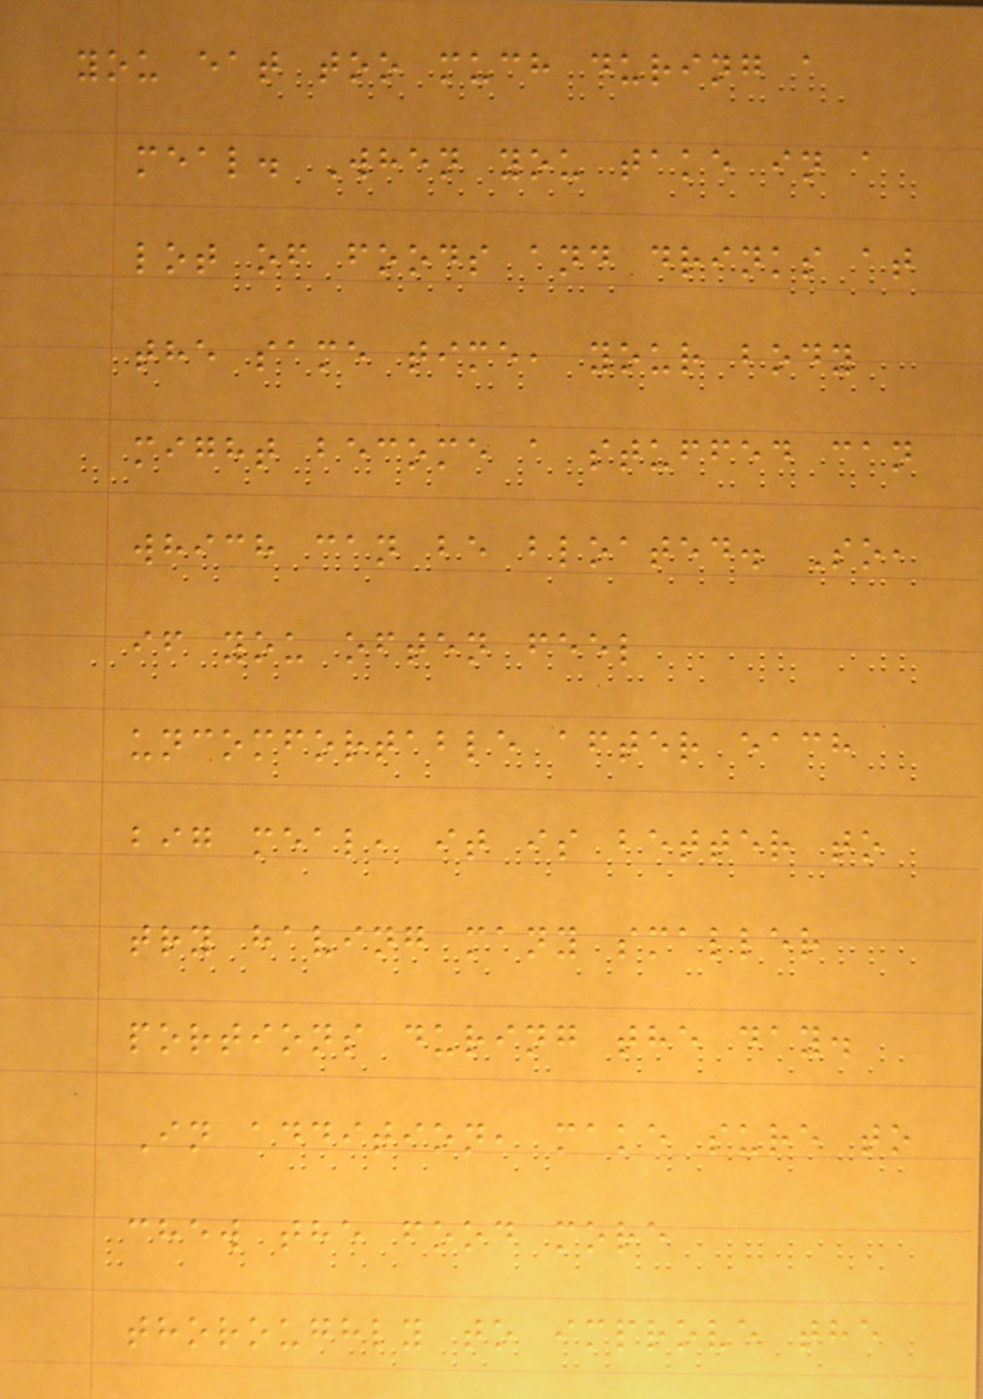you eat too much during a
meal. When you take in a
lot of foods and drinks at
the same time, your body
might become a stuffed can
which can be bloated. So,
if you often feel
uncomfortable after each
big meal, it is better to
try having many smaller
portions during the day.
In addition, make sure to
chew the food more
thoroughly to improve the
